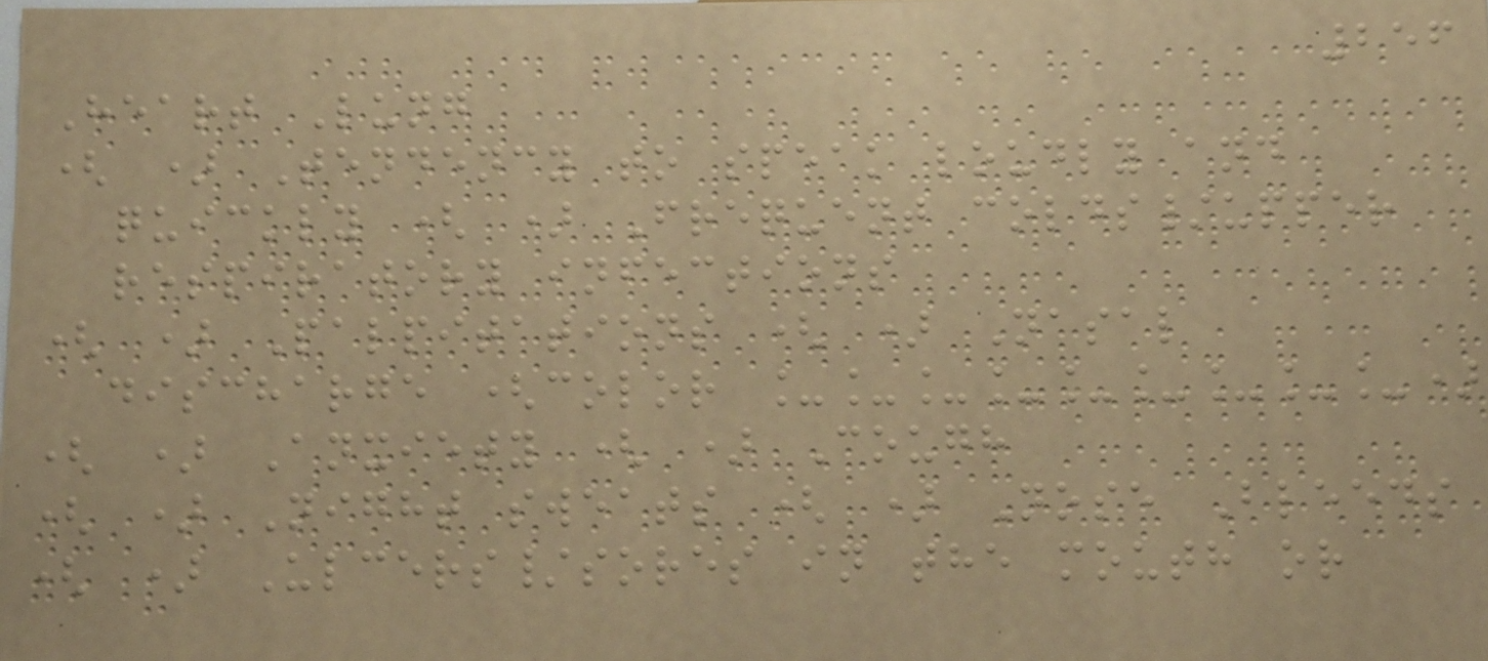256
Heart Lung
( ) Tendency to speak loudly and
quickly ( ) Frequent colds/upper
respiratory infections
( ) Palpitations ( ) Nasal
discharge (color _________)
( ) Anxiety ( ) Cough
( ) Night sweats ( ) Nose Bleeds
( ) Ulcers/sores in the mouth or
